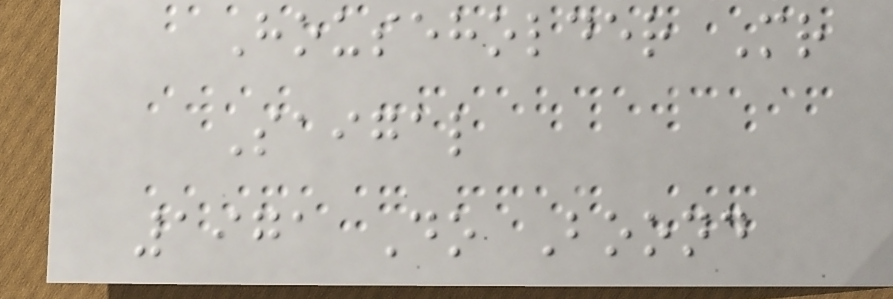Householder Mr
Saigal
1971 Do Boond
